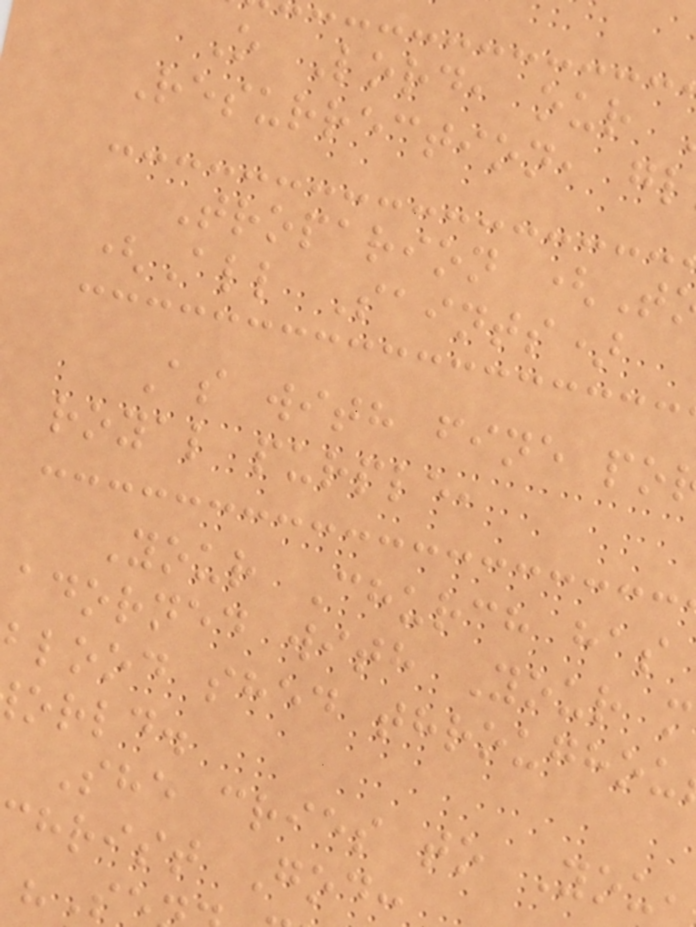O Lord, our
Resurrection, gl
Troparion (T
(All Saints)
As with fine po
royal purple,
Your Church has
adorned with Your m
blood shed throughou
orld.
She cries to You,
hrist God:
